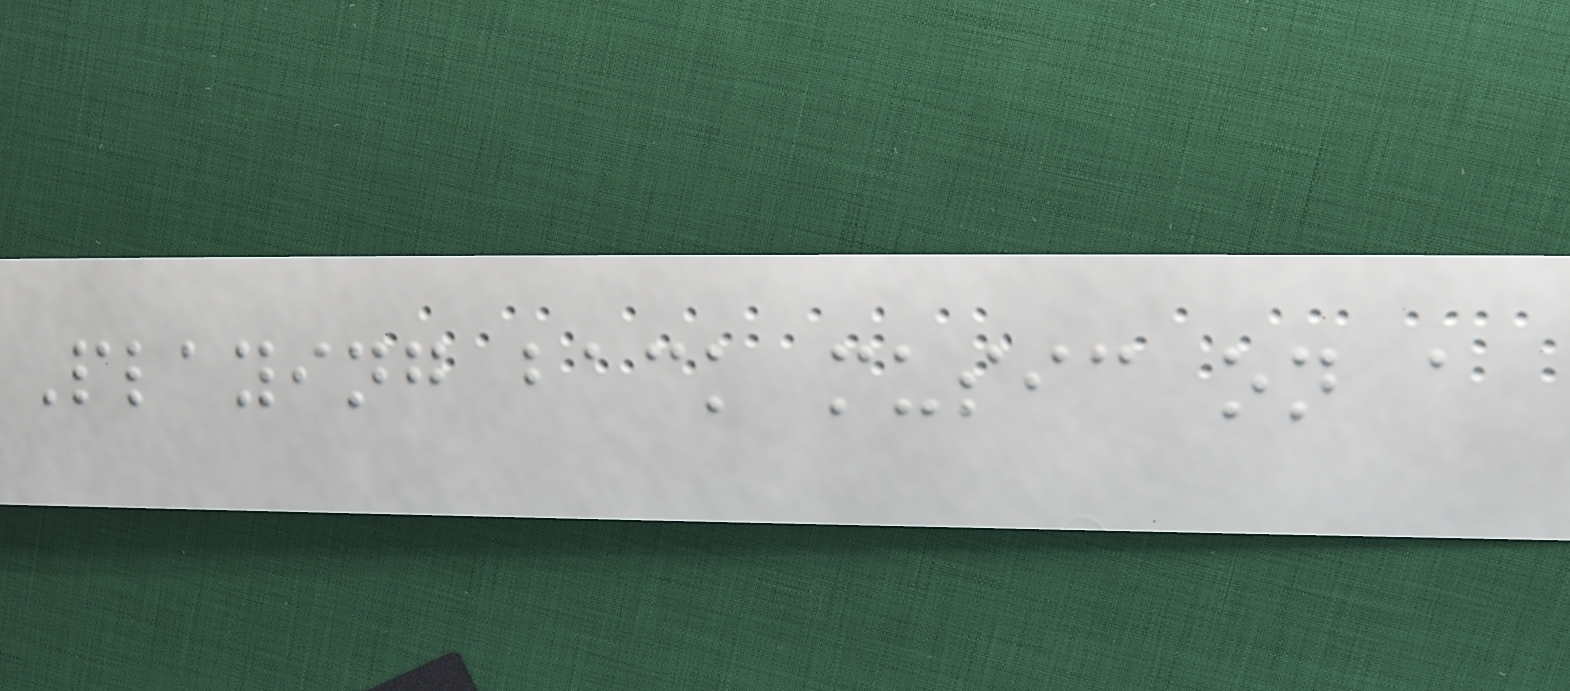Playing back music on a
